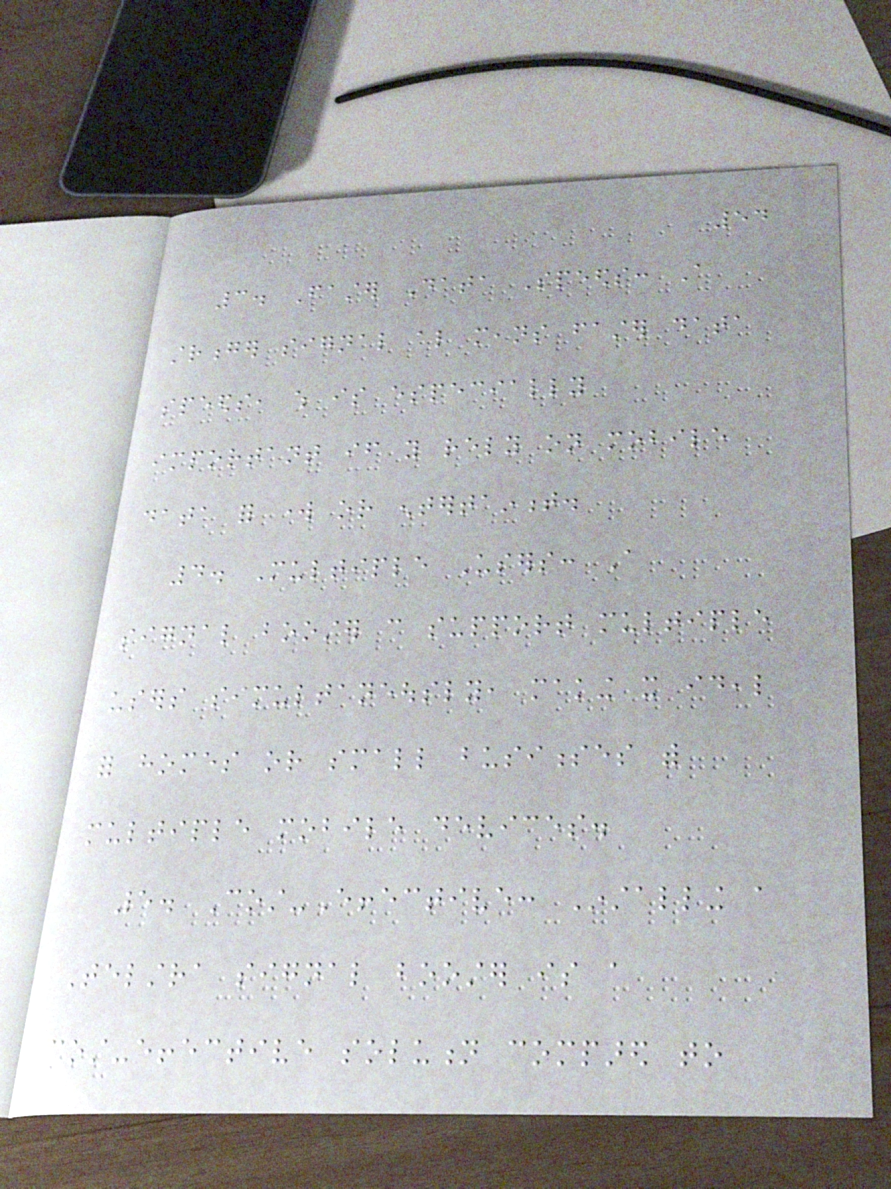54
3. Faster Data Speeds: A
stronger signal also means faster data
speeds, which is especially
important if you rely on mobile
data for work or entertainment.
4. Multiple Users: A
signal booster can support multiple
users simultaneously, making it ideal
for homes or small businesses with
multiple mobile devices.
5. Cost-Effective: Installing a
Telstra signal booster is a
cost-effective solution compared to
